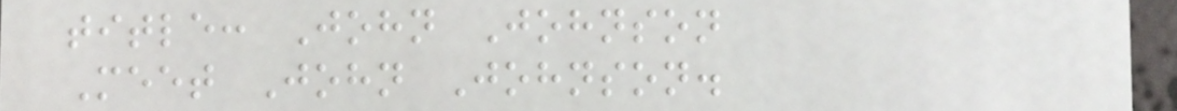title: John Johnson
Meet John Johnson.
